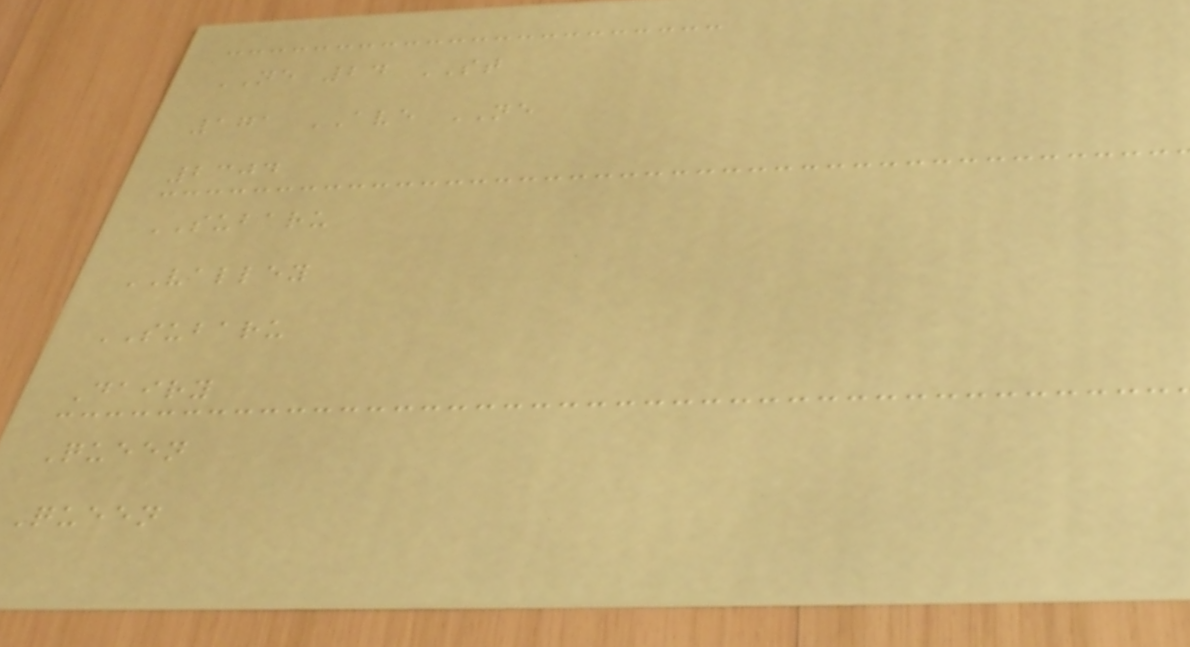NE 24 ST
171 AVE NE
2304
SUBARU
VALLEY
SUBARU
Dairy
Queen
Queen
